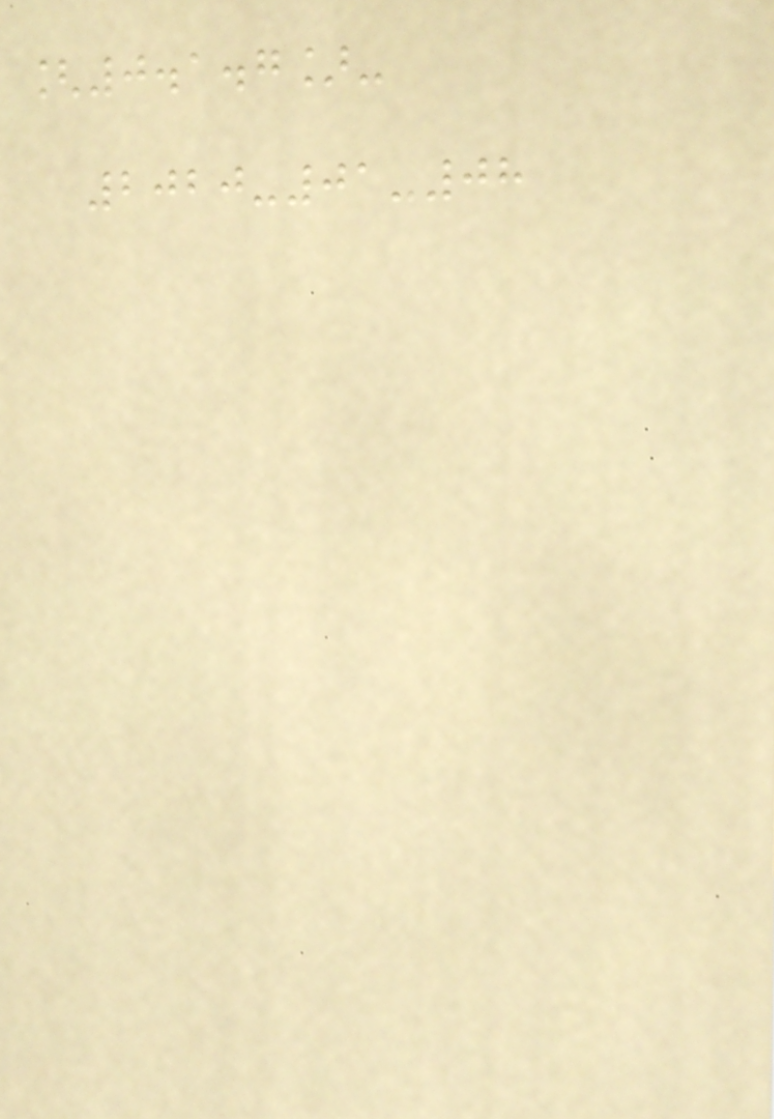[0.1.7]-
2020-01-08
